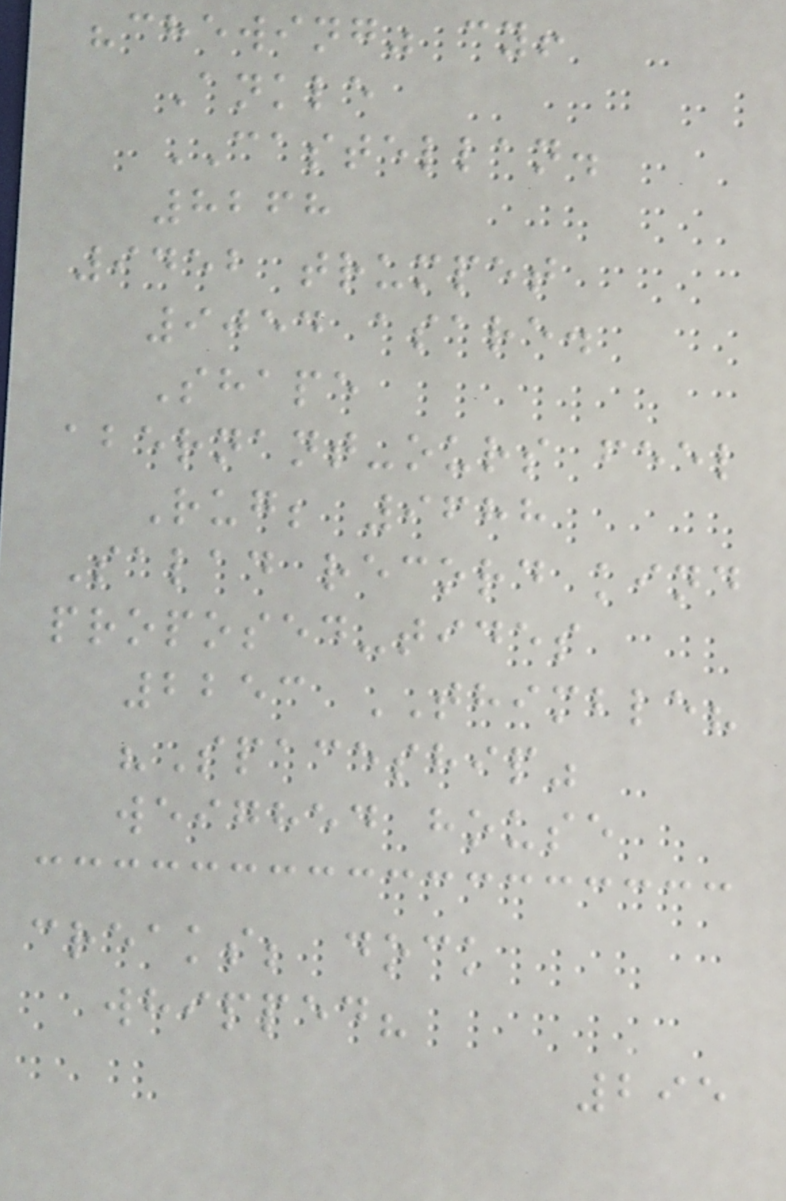"chewing" cy!
Ankle
CASTELLAN.
8268
9452 trumpet
9054 asare.
Shape
abernant-ours feel
Rug; 9688
Salad record kind
proposed-tides
2253 THIMBLE?
"Spaceship"
weighed house
creaks; dock
whipped?
295
